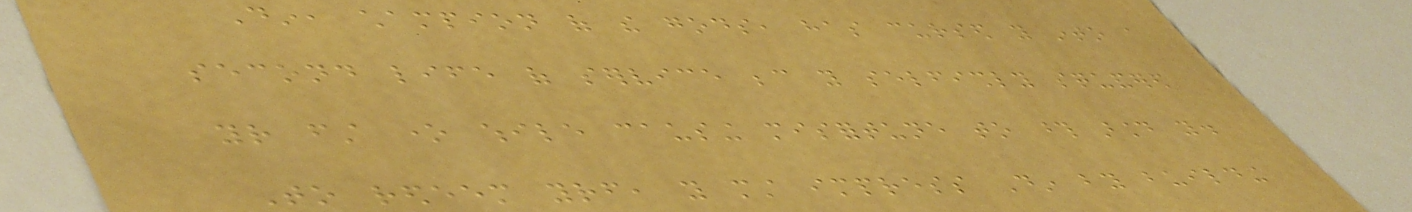Din, champion of the gods, has cursed you into a
second life of service because you selfishly squandered
your first one while causing misfortune to those around you.
To redeem yourself, you must impress Din by building
